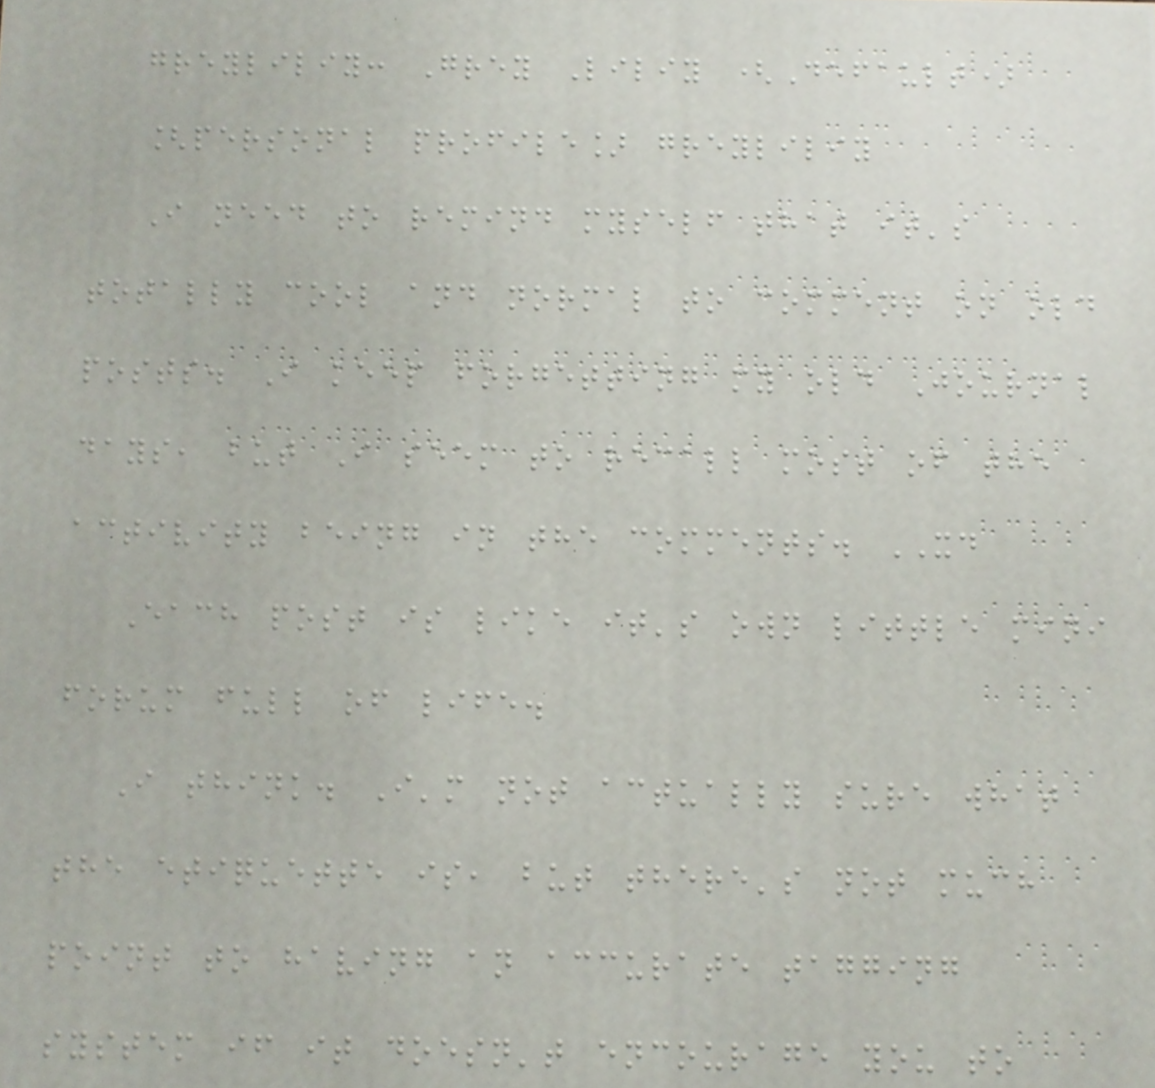greyliliy: Grey Liliy (Default)
[personal profile] greyliliy
I need to remind myself that it's
totally cool and normal to comment on old
posts. I keep forgetting my old Journal
days, but I seem to recall most of the
activity being in the comments. XD
Each post is like it's own little mini
forum full of life.
I think. I'm not actually sure what
the etiquette is, but there's not much
point to having an accurate tagging
system if it doesn't encourage you to
